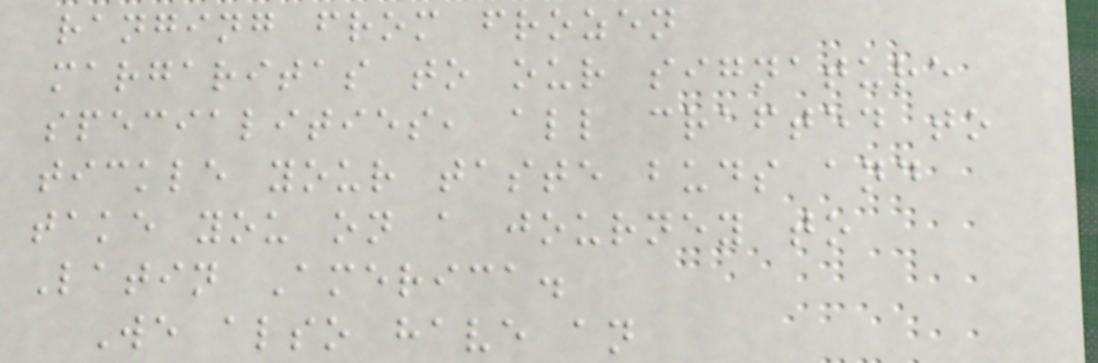ranging from frozen
margaritas to our signature
specialities, all crafted to
tickle your taste buds and
take you on a journey to
Latin America.
We also have an
